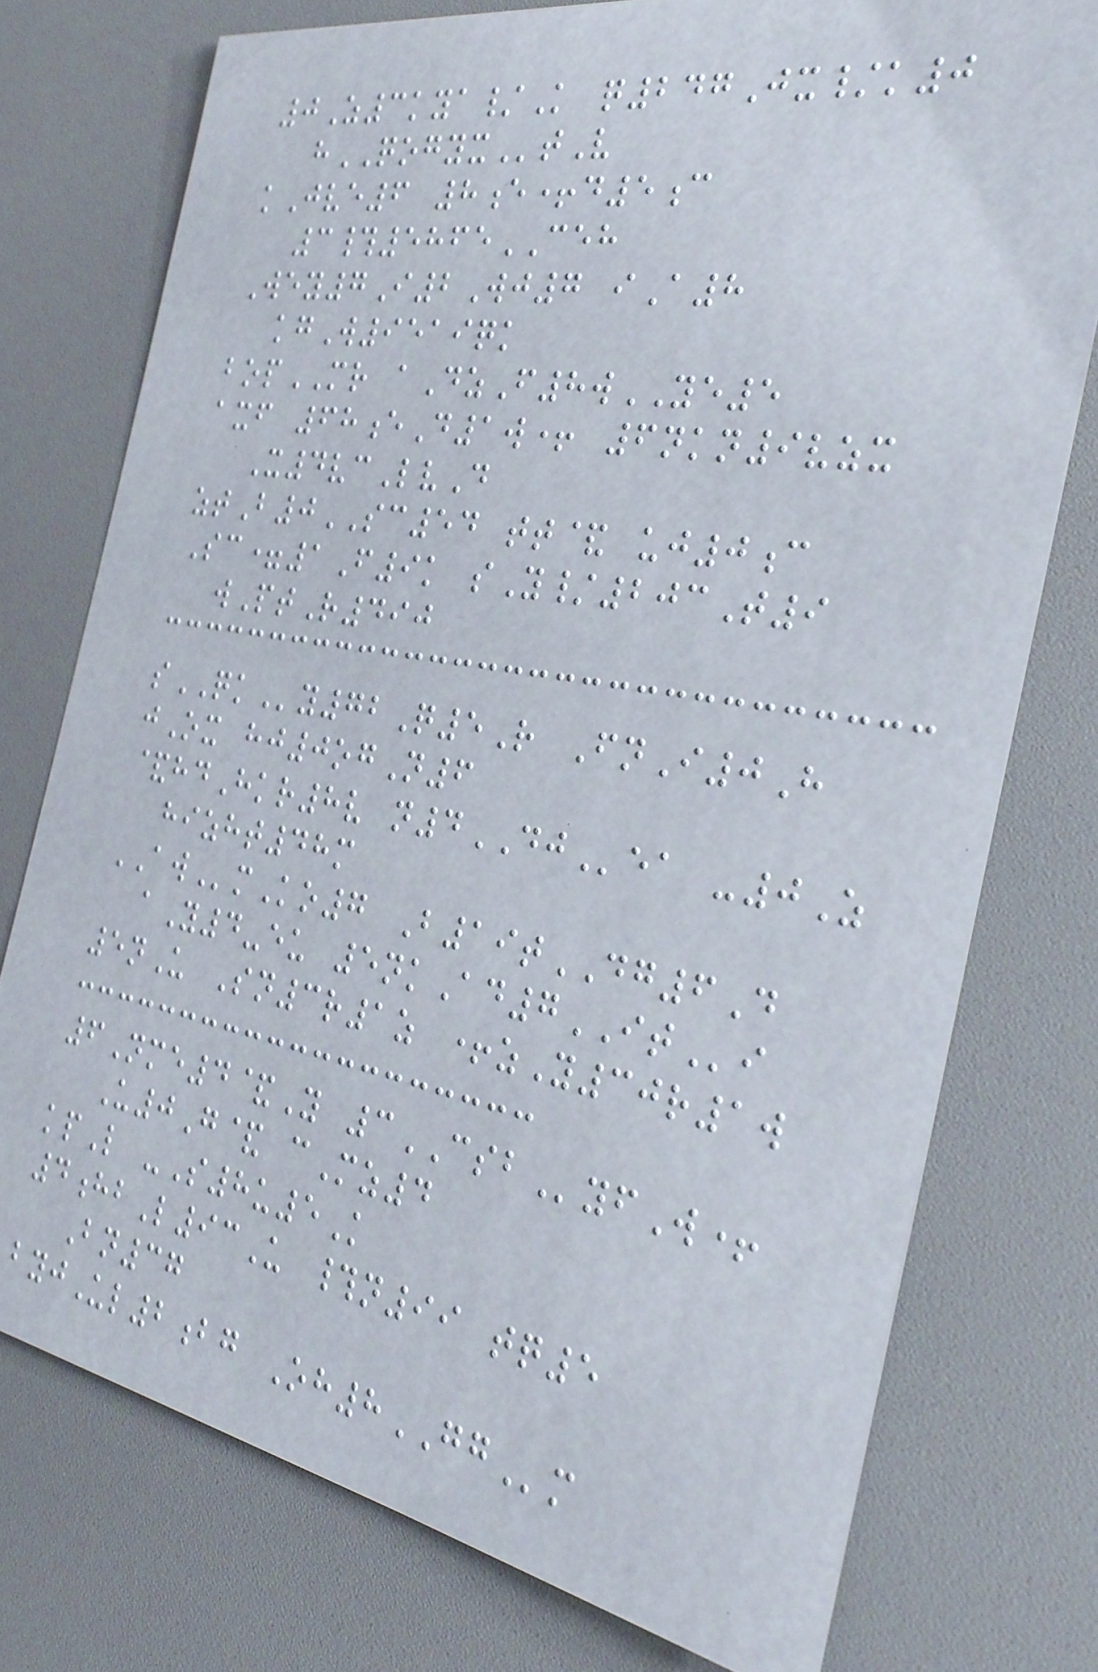0Z3kya/K q247Jx/k0
hQOGYXtV
kJve6 8e+d5c
3#5865CEH
Wey7I2Wj7 iA8
kgW9519qk
bopMR aDzF8wYE5
axf 68eD1w+ 6nkn9vzx
X4vcLvD
ztB0SC54 tt& uj0c
Sc=1F9k sY/203T9
wPtR490
sQKy72Q5R FnI0H
jOx hj0ogN6
&hdHkr8v n4DJea -0Z
hizht48m
AWmKo7 B19tDG6D
aY4-eu 5nkAd7ITi
5nU Sn3r1z +zY30r1w
6Nme4&Y 3CSByfW+
U0G& cMz4
kpL -S8u5K
4hbL93U #n99 tq5
Bn37
byjUl2bg Oh8GGm
